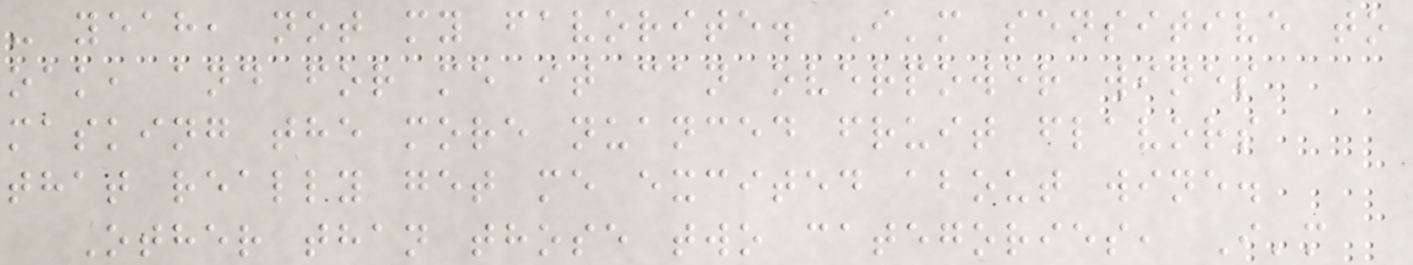- yeah, not my favorite. I'm sensitive to
oak, and for me it can overpower wines
masking the more nuanced fruit flavors
that really get me excited about wine.
Other than those two categories, I'm
